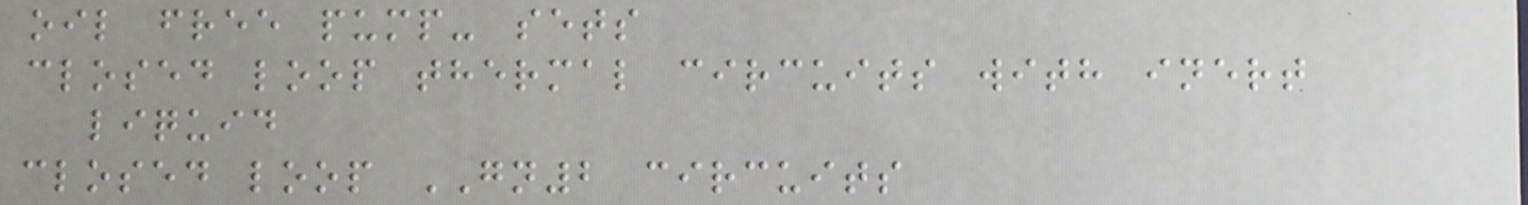oil free pump- sets
closed loop thermal circuits with inert
liquid
closed loop GN2 circuits
